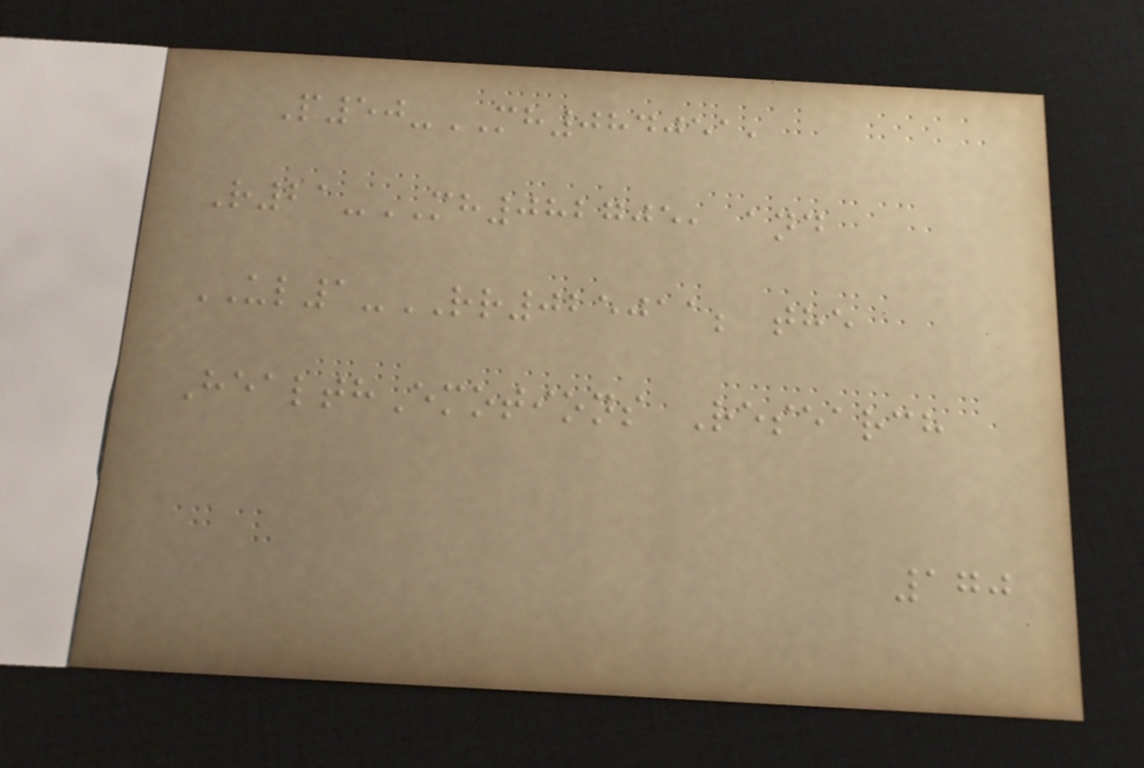P50-MH084051,
R21-MH082705, and
UL1-RR025011; the
HealthEmotions Research
170
